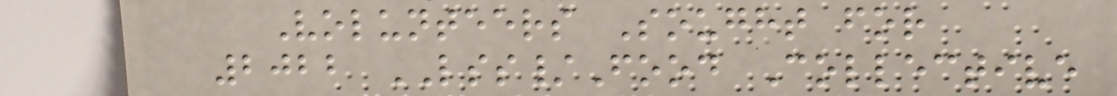Volunteers Sought for
2022 LSS/Food Collective
